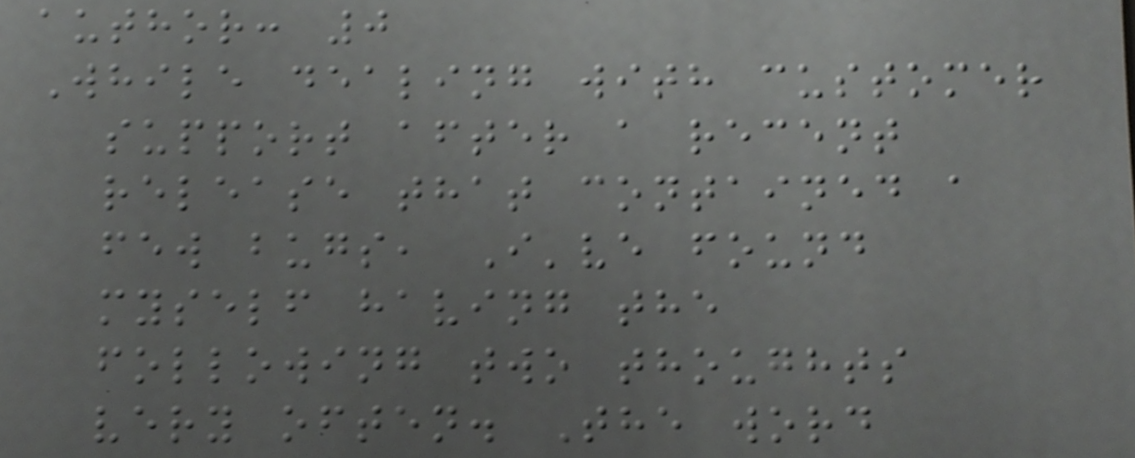author: 0
While dealing with customer
support after a recent
release that contained a
few bugs, I've found
myself having the
following two thoughts
very often. The word
